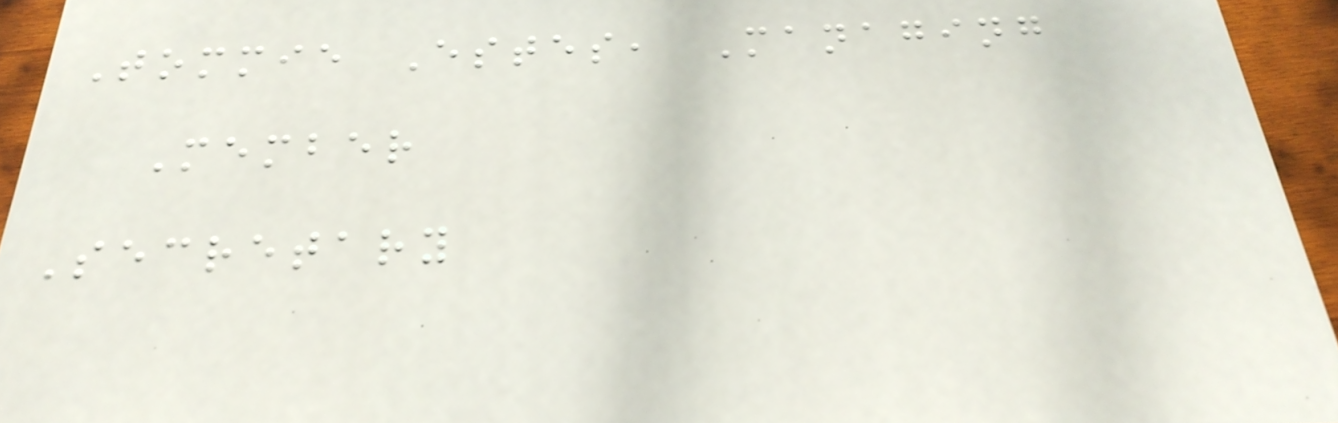Tommie Estes, Managing
Member
Secretary
